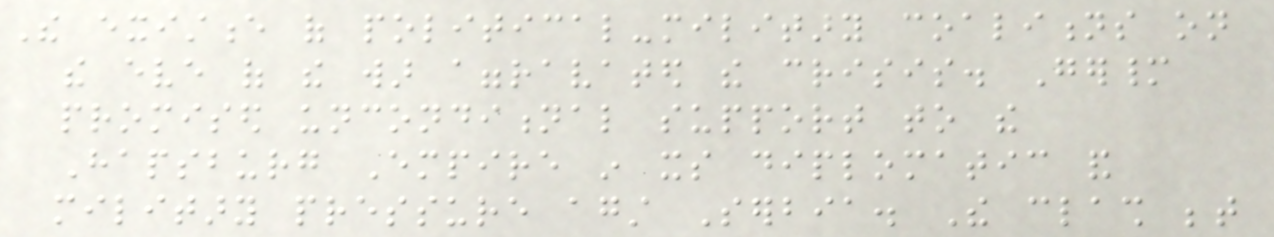The existence of political-military coalitions on
the eve of the war aggravated the crisis. Germany
promised unconditional support to the
Hapsburg Empire in its diplomatic and
military pressure against Serbia. The clash between
